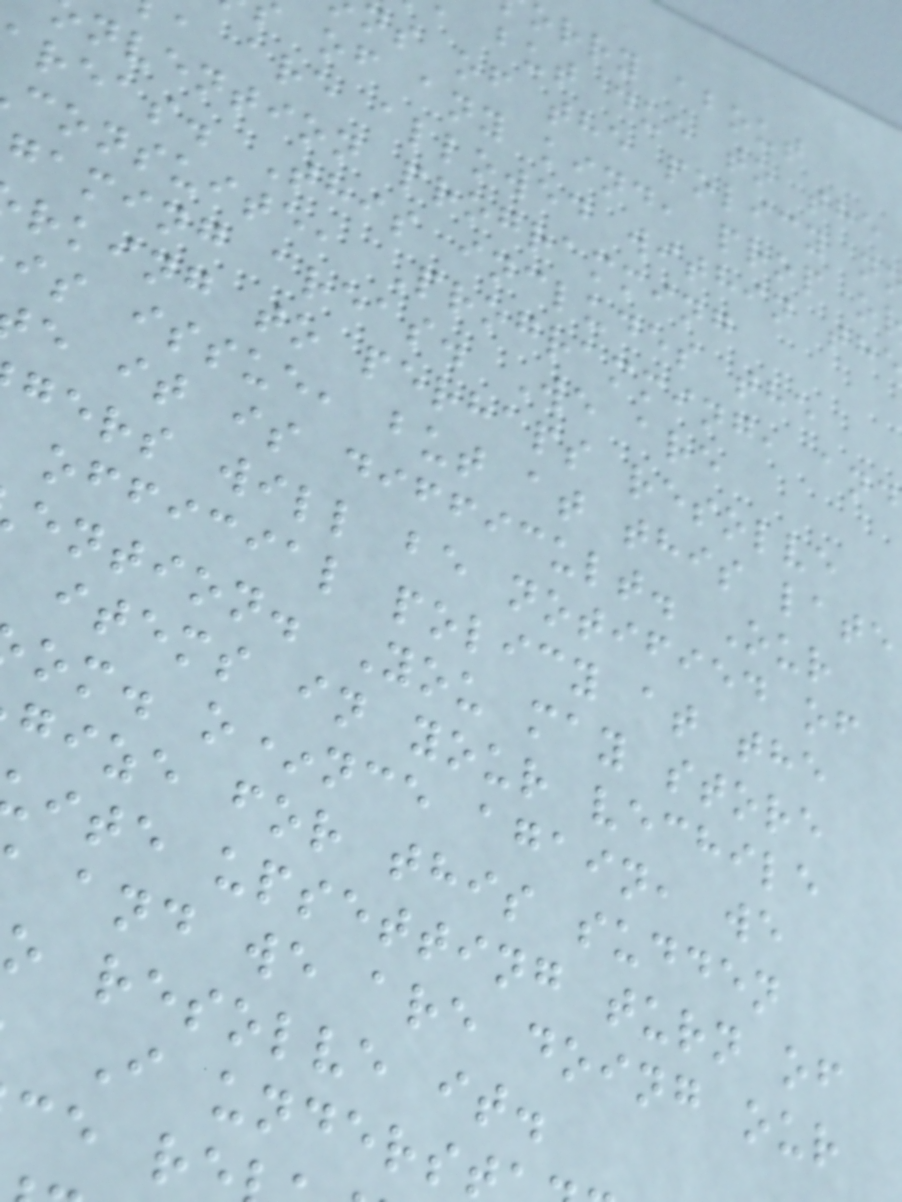orry about
but due to the
ns of the policy n
of any kind, prop o
, are allowed within th
nvention programming
reas. This includes the
consuite, Programming, and
gaming areas. We are
rking to perhaps resolve
is issue, but at this late
e it is difficult. Our
gers will be notified of
official policy at the
ention. You may store
items in your vechile
om. o*nce again, we
gize for this sudden
ite upsetting turn of
and we are doing our
o resolve it.
I unders
